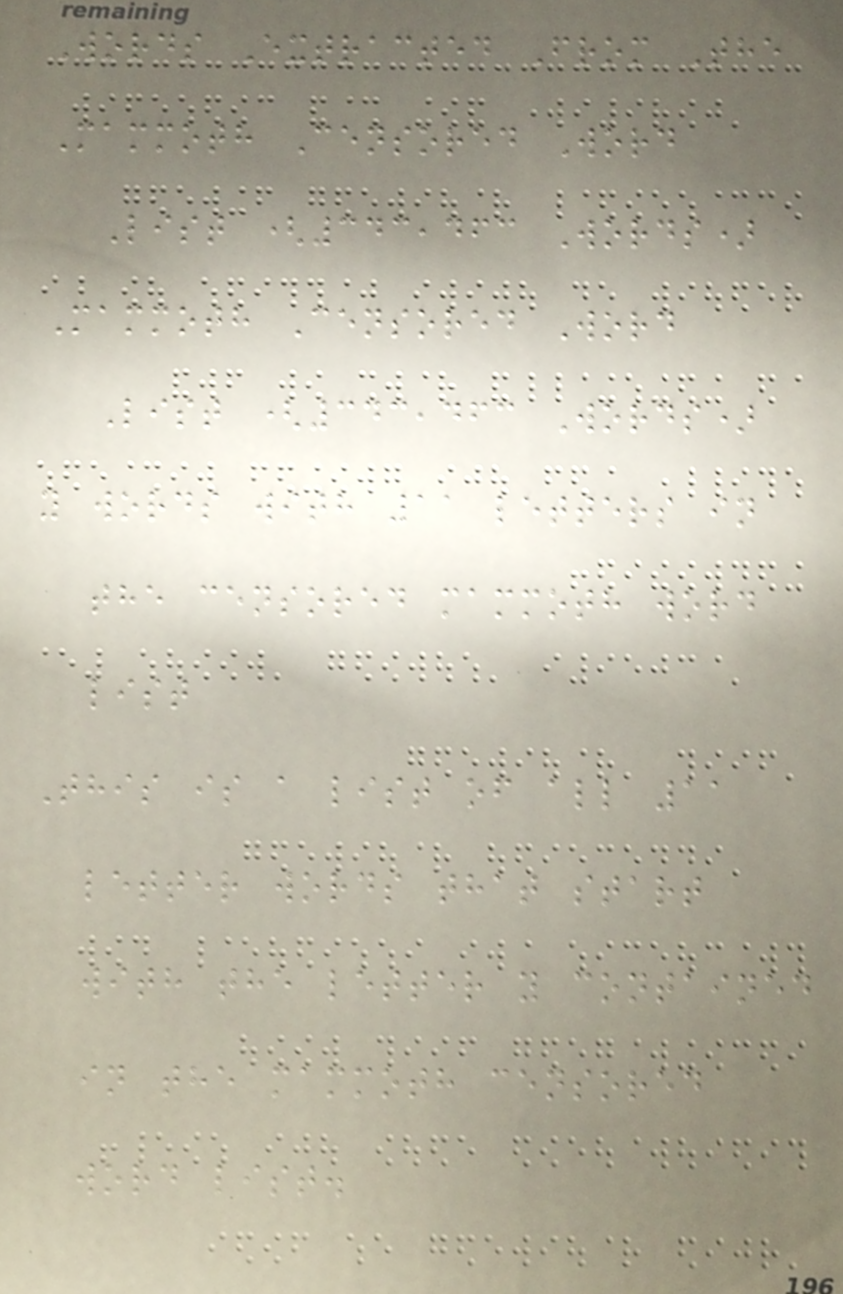Words Extracted From The
Mammoth Censored Word
List (343,463 Words)
Mammoth Censored Word
List (343,463 Words)
y words with 11 letters in
the censored mammoth word
list
This is a list of all 11
letter words that start
with the letter y contained
in the mammoth censored
word list.
